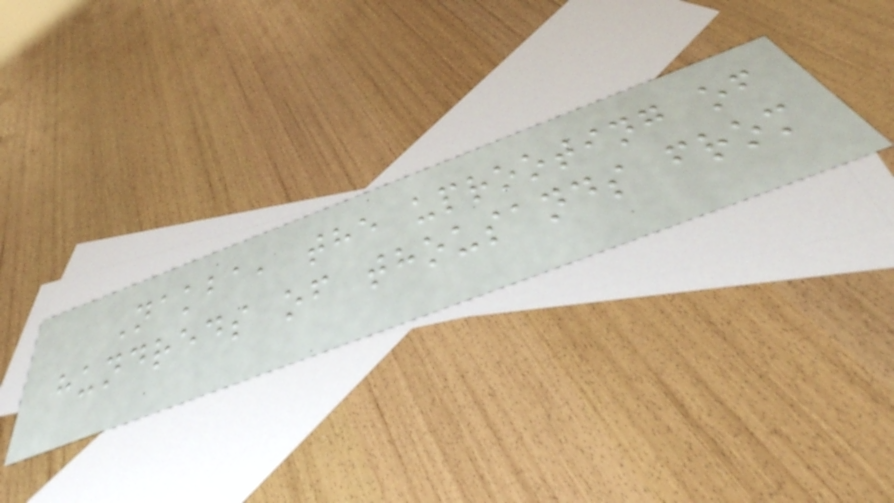Nakba, the uprooting of
hundreds of thousands from
